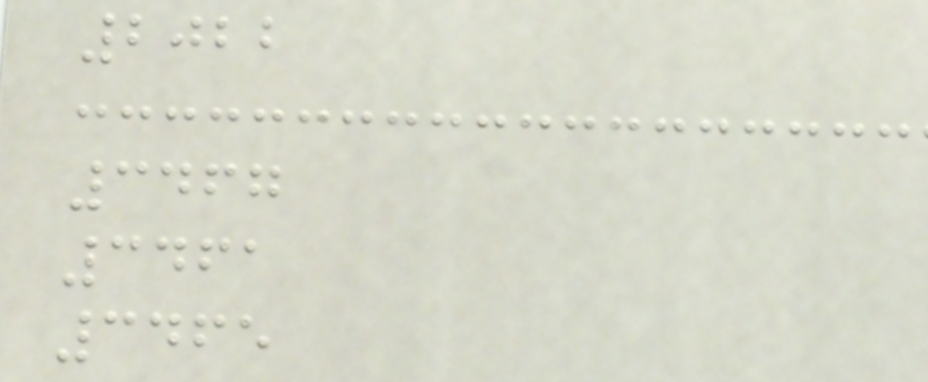2022
3467
3461
3465
